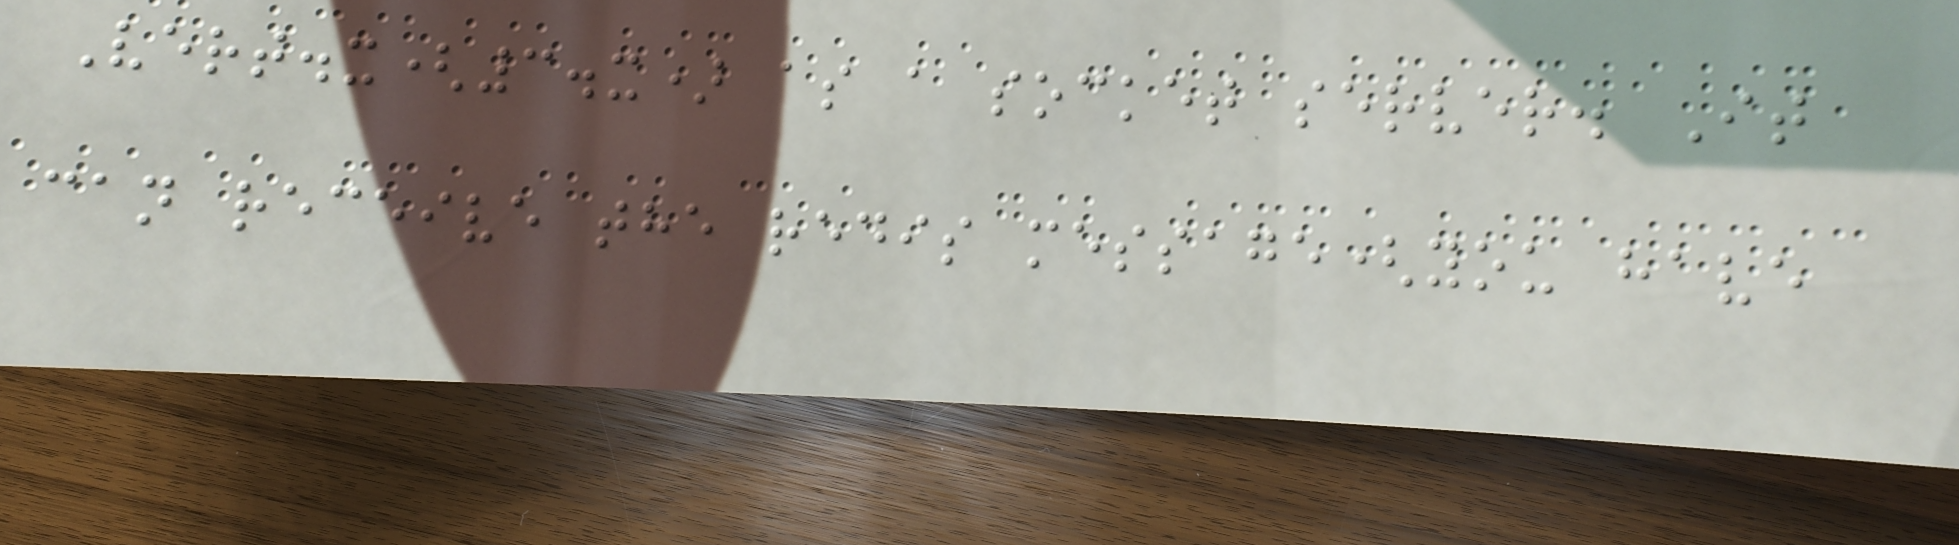Vert.x(3.x) as a socket server. It
can receive the redis message(you have
